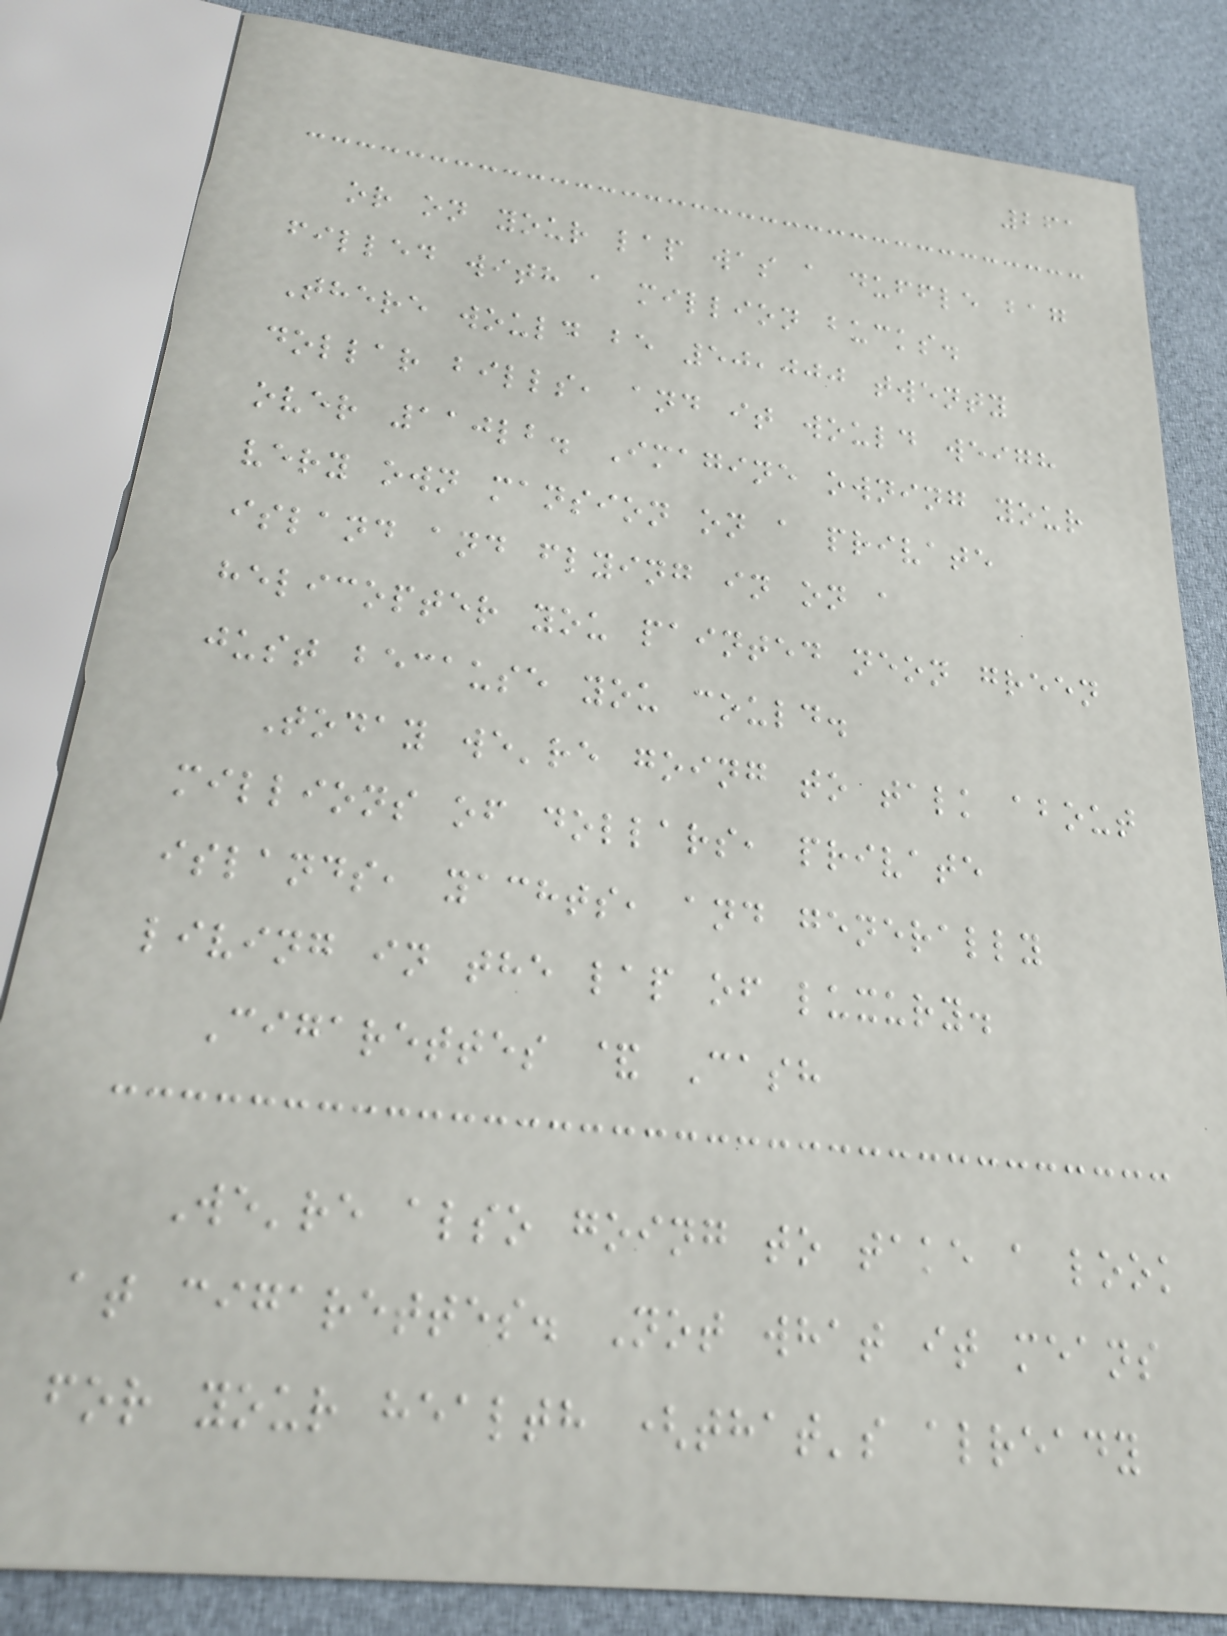261
or on your lap was a duffle bag
filled with a million bucks.
There would be 50,000 twenty
dollar bills, and it would weigh
over 110lb. Imagine owning your
very own mansion on a private
island and flying in on a
helicopter you painted neon green
just because you could.
Today we're going to talk about
millions of dollars, private
islands, yachts, and generally
living in the lap of luxury.
Cigarettes & Cash
We're also going to take a look
at cigarettes. Not what it means
for your health (that's already
